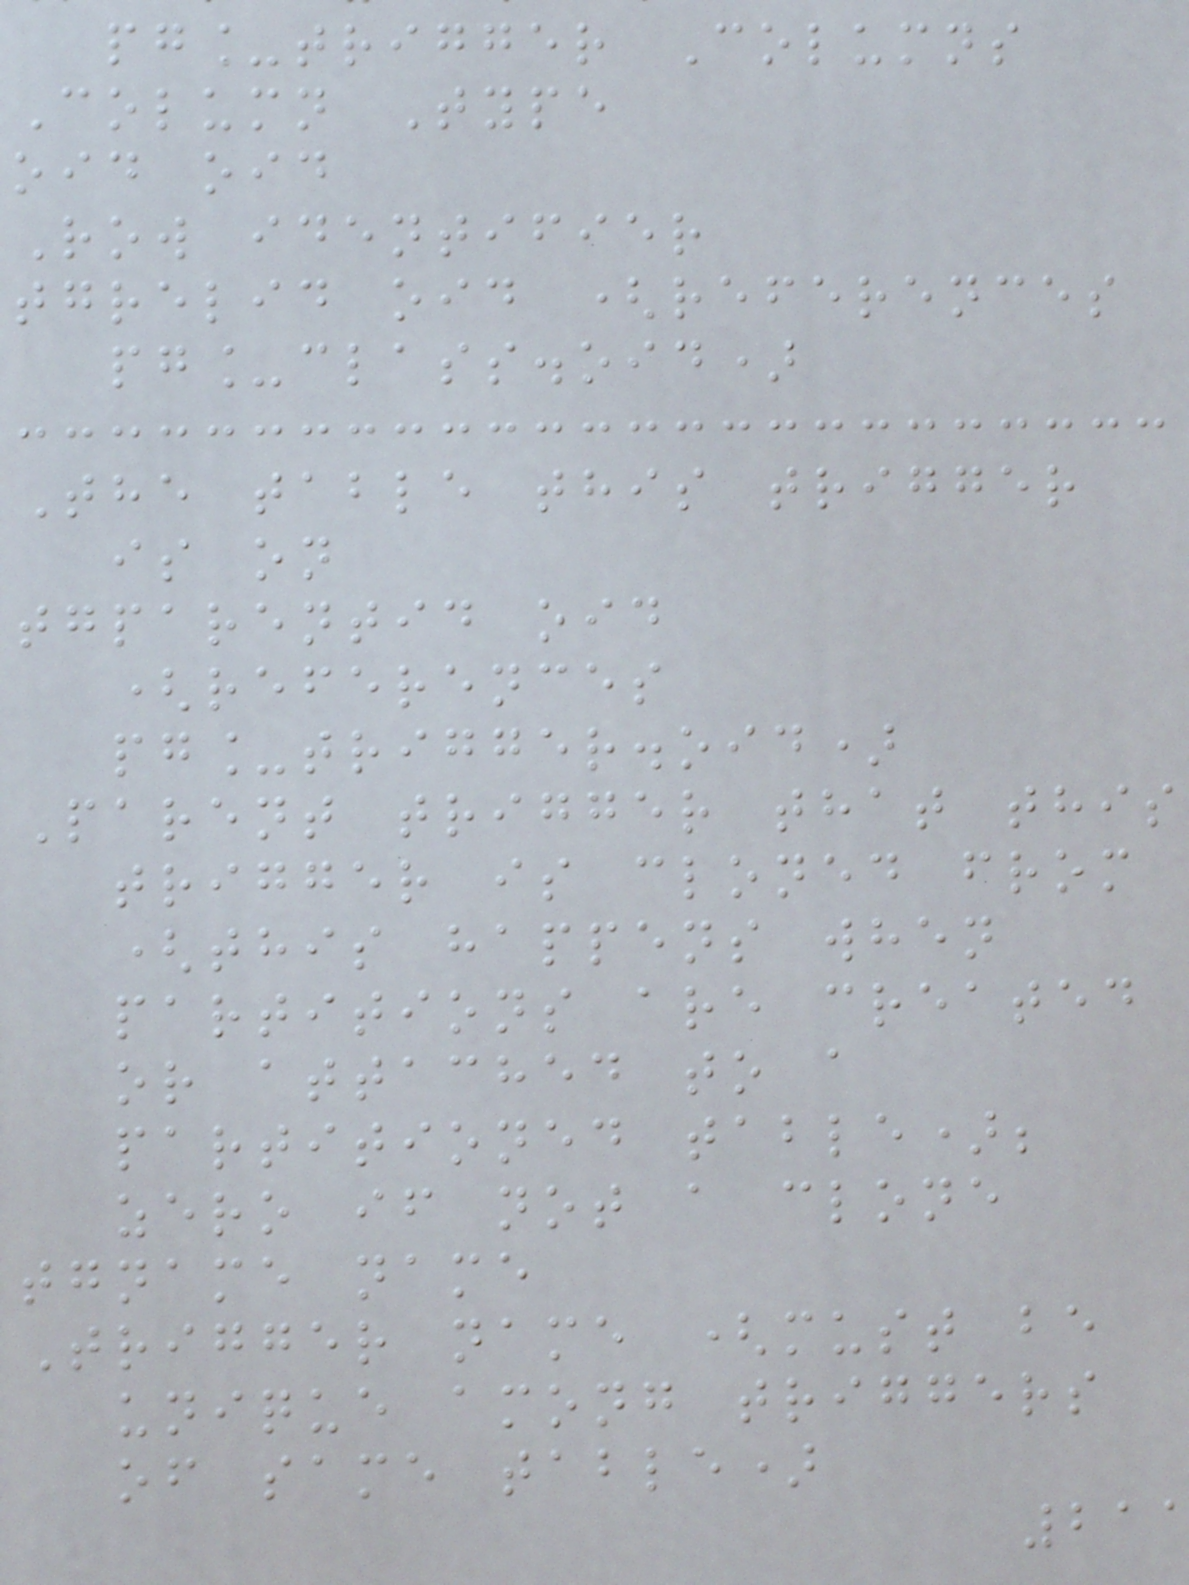pg_trigger Columns
Column Type
oid oid
Row identifier
tgrelid oid (references
pg_class.oid)
The table this trigger
is on
tgparentid oid
(references
pg_trigger.oid)
Parent trigger that this
trigger is cloned from
(this happens when
partitions are created
or attached to a
partitioned table);
zero if not a clone
tgname name
Trigger name (must be
unique among triggers
of same table)
